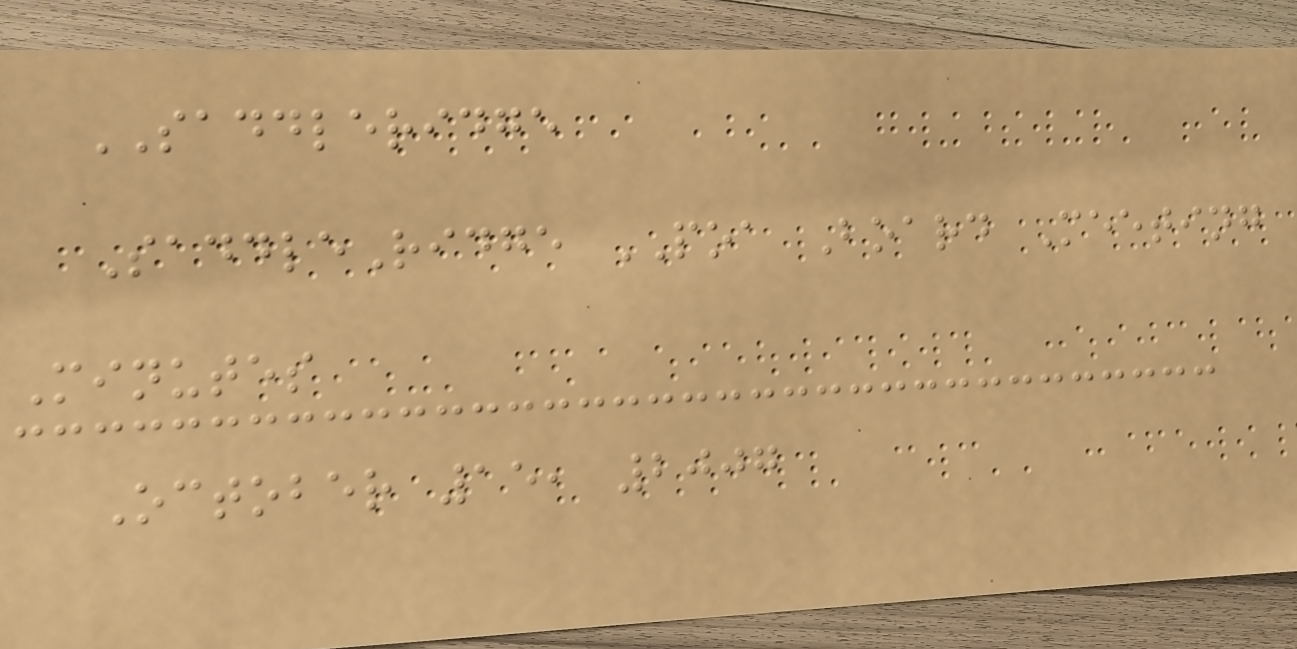SADDLERIDGE
SaddleRidge POA Board Meeting
Minutes
October 15, 2007
